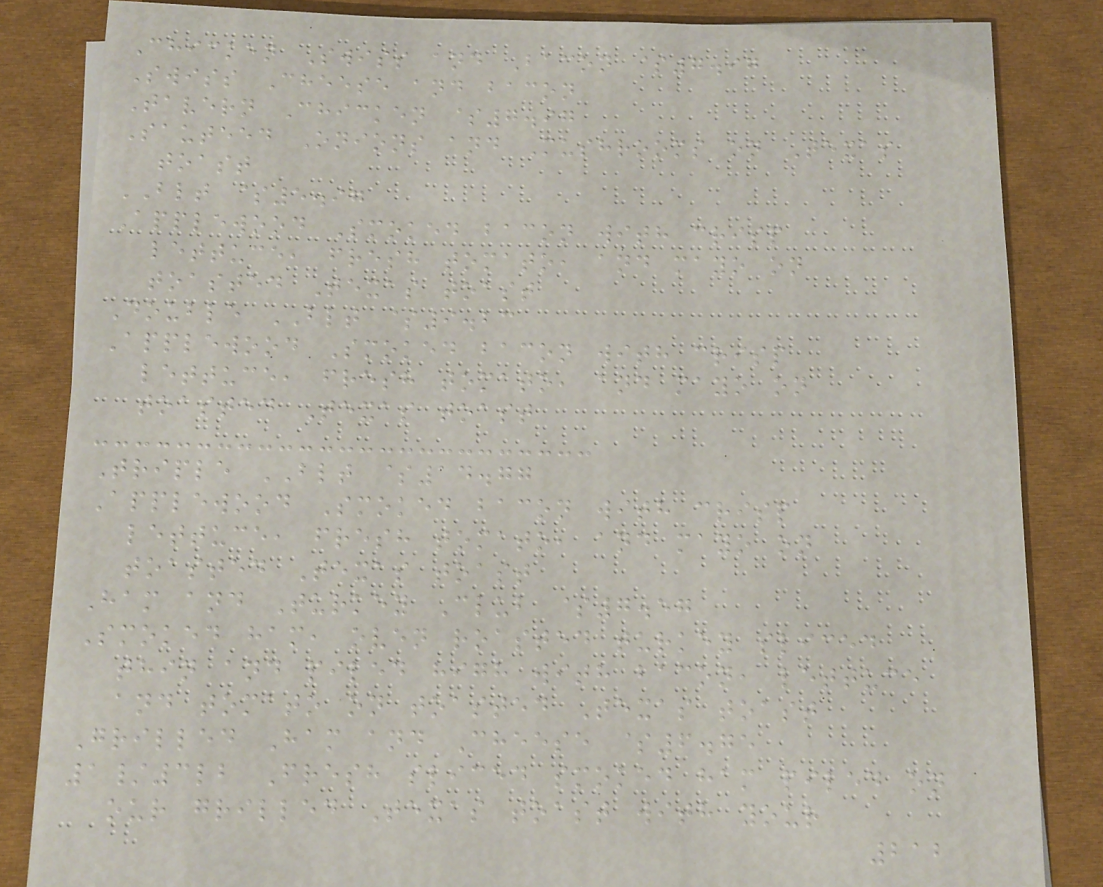Chicken Swiss and Bacon $7.97
Swiss Cheese and bacon
Tavern Chicken $7.97
Sauteed Onions and Mushrooms on Texas
toast
BLT $5.97
Applewood Smoked bacon with crisp
lettuce, fresh tomato, and mayo on
toasted Texas toast
Double BLT $9.23
Applewood Smoked bacon with crisp
lettuce, fresh tomato, and mayo on
toasted Texas toast
Triple BLT $14.77
Applewood Smoked bacon with crisp
lettuce, fresh tomato, and mayo on
toasted Texas toast
Ham and Turkey Club $7.57
Smoked ham, oven roasted turkey sliced
thin and piled high with bacon, lettuce
and tomato on toasted Texas toast
Grilled Ham and Cheese $6.75
1/3lb Fresh sliced smoked ham piled on
our grilled Texas toast with your
212
